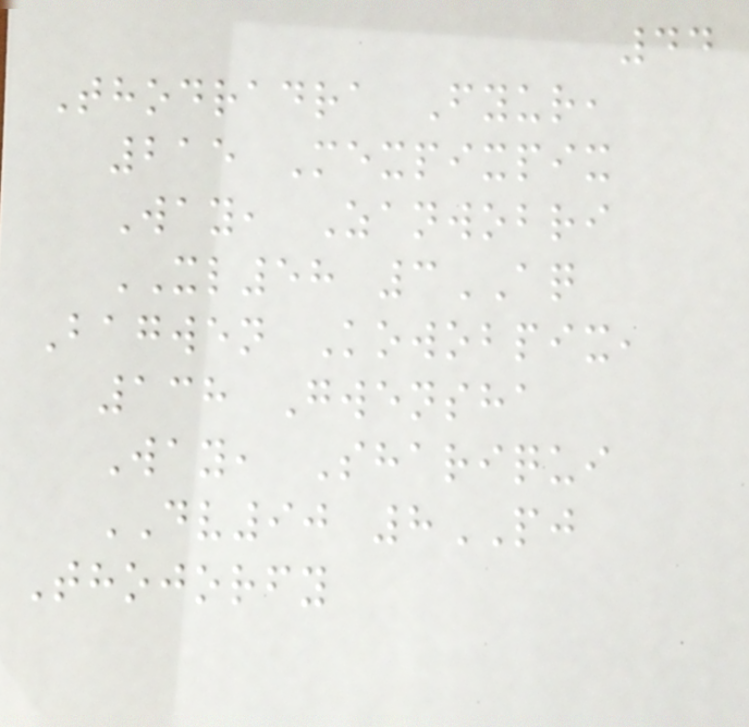44
Thodradra Fyur,
215 Mexpixpix
Way, Zanwobri
XL58 3AQ
Bagwen Kowobpix,
138 Gwensha
Way, Shariqui
DV90 8PJ
Thojorfy
